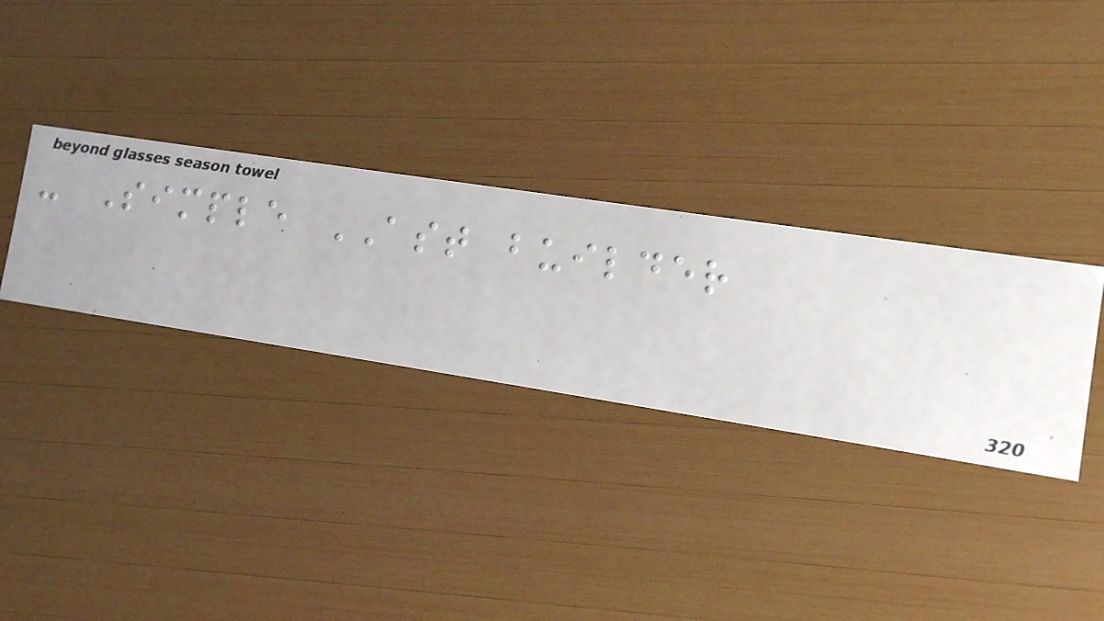- Simple AST builder
